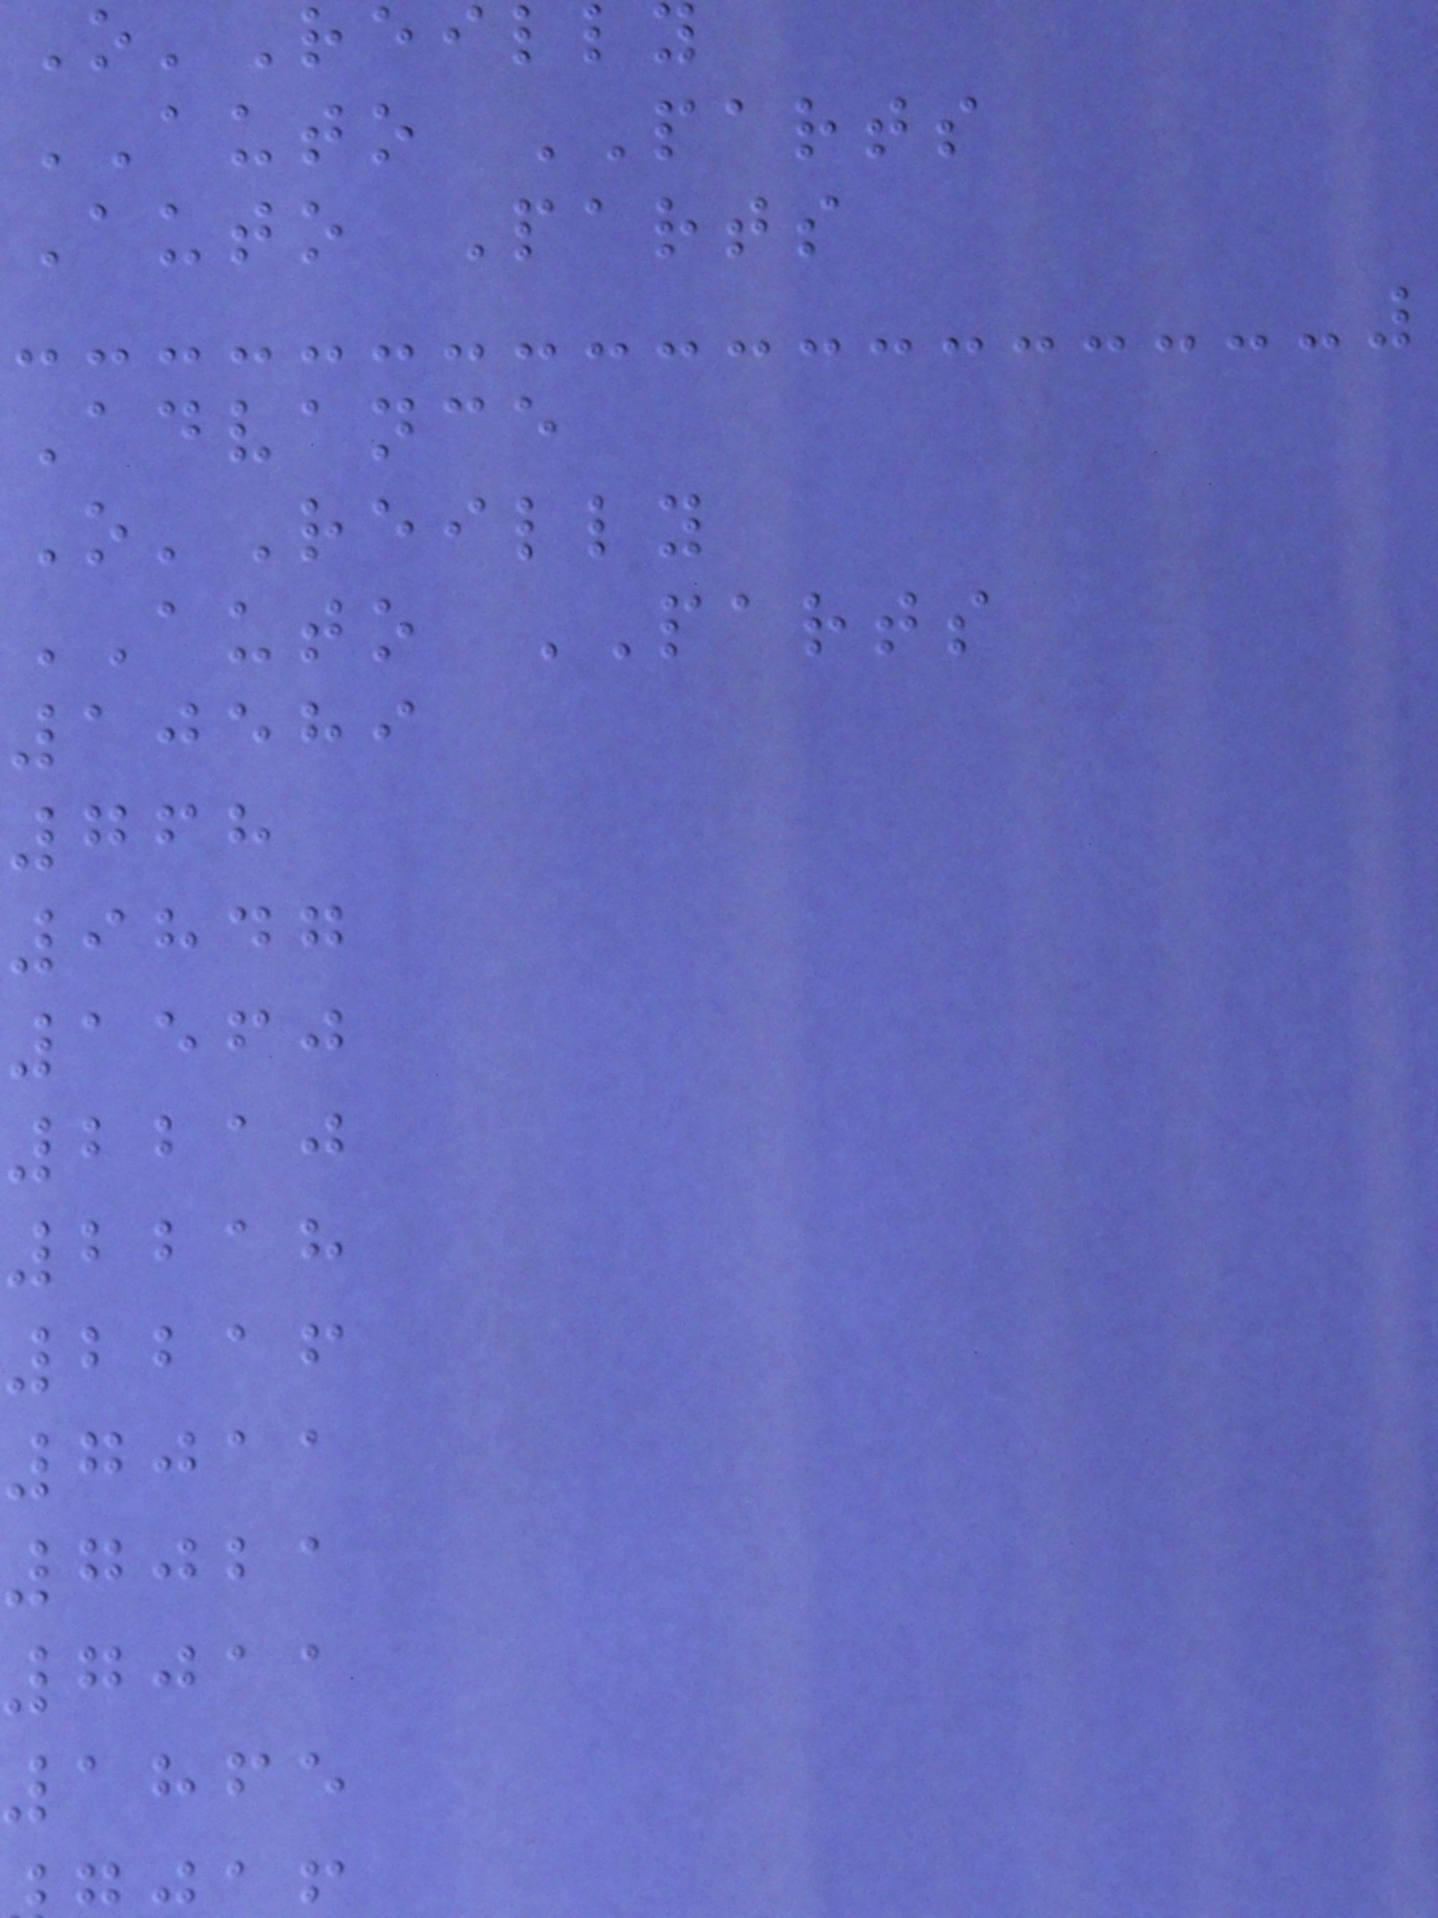O'Reilly
AUTO PARTS
Auto Parts
Advance
O'Reilly
AUTO PARTS
10589
768
9847
1560
2210
2218
2216
7011
7021
7011
1865
